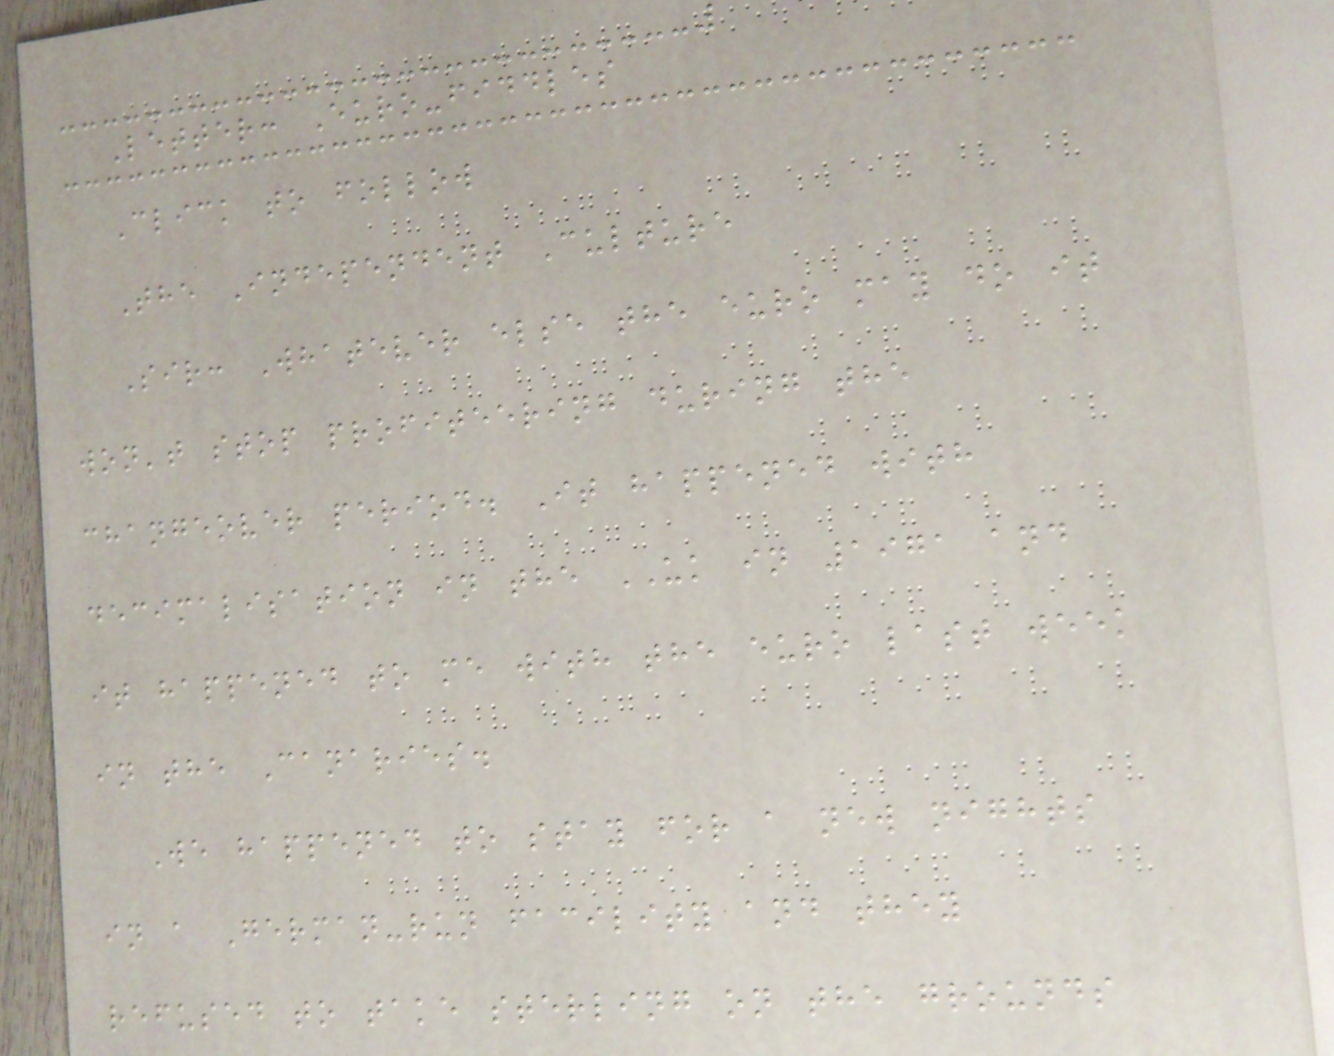Letter: Euro-fiddles
Click to follow
The Independent Culture
Sir: Whatever else the euro may do it
won't stop profiteering during the
changeover period. It happened with
decimalisation in the UK in 1971 and
it happened to me with the euro last week
in the Canaries.
We happened to stay for a new nights
in a German-run facility and they
refused to take sterling on the grounds
